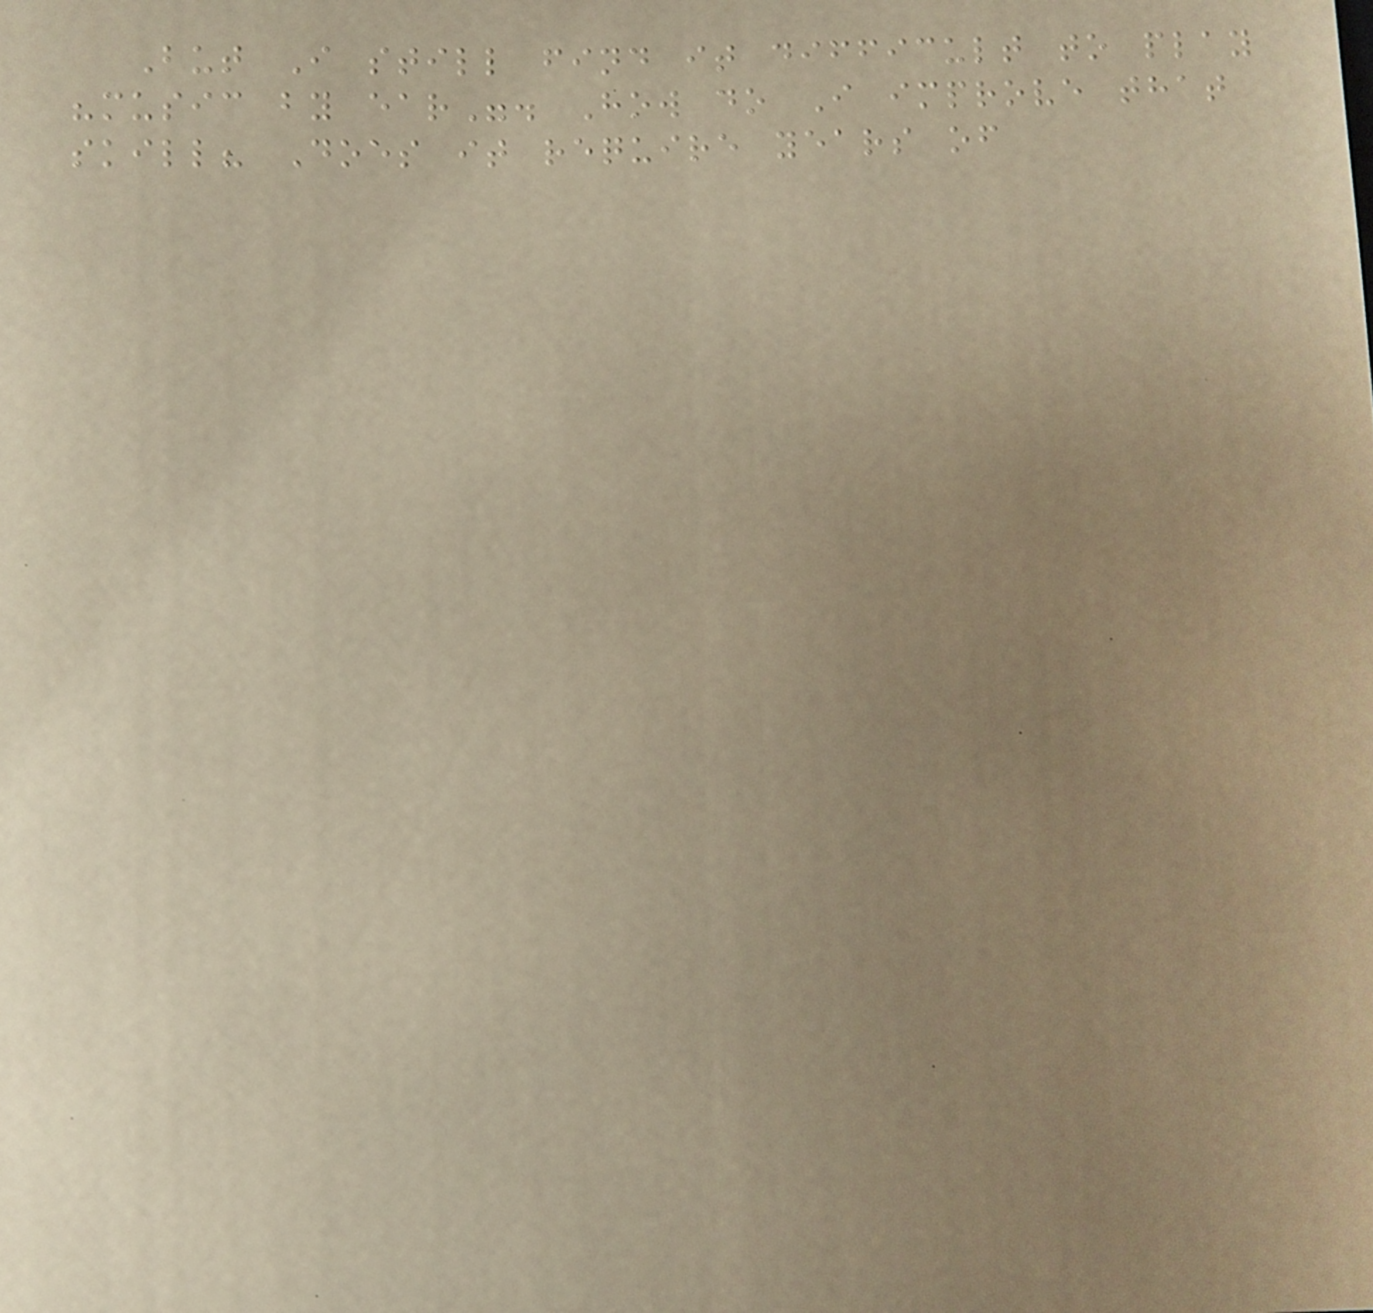But I still find it difficult to play
"music by ear". How do I improve that
skill? Does it require years of
